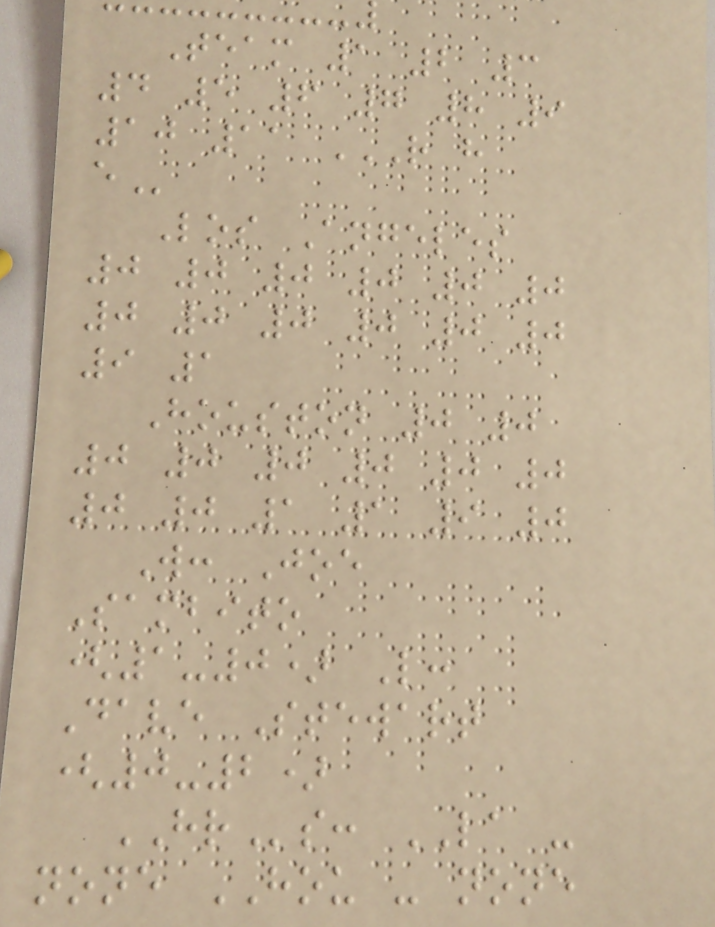Team 1 2 3
4 5 6 7 8 9
10 11 R H
E
Los Angeles
0 0 0 0 0 0
0 0 0 0 0 0
9 1
Houston 0 0
0 0 0 0 0 0
0 0 1 1 9 0
W: Joe
Sambito
(1-0) L:
Dave Stewart
(0-2)
HRs: LA -
none HOU - none
